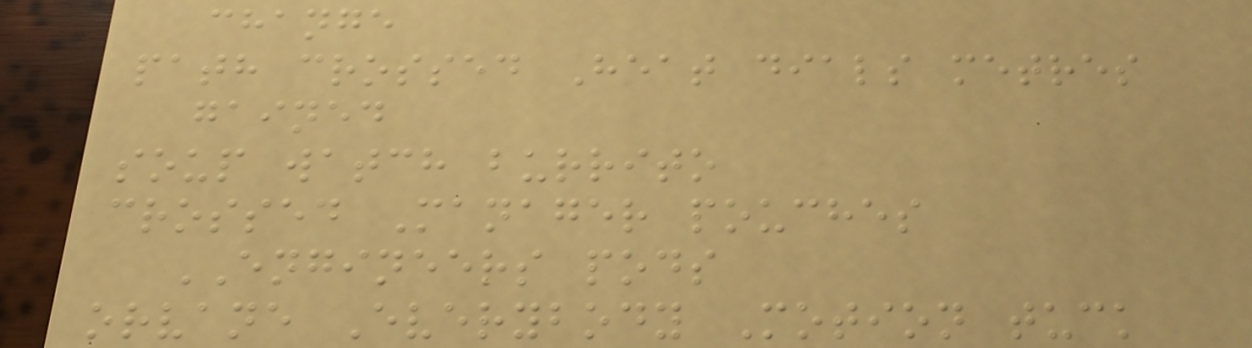change
path crossed Heat dials metres
gained
soup watch burrito
crossed Manager pouches
ENGINEERS pods
orvane Everybody Motion tuck
